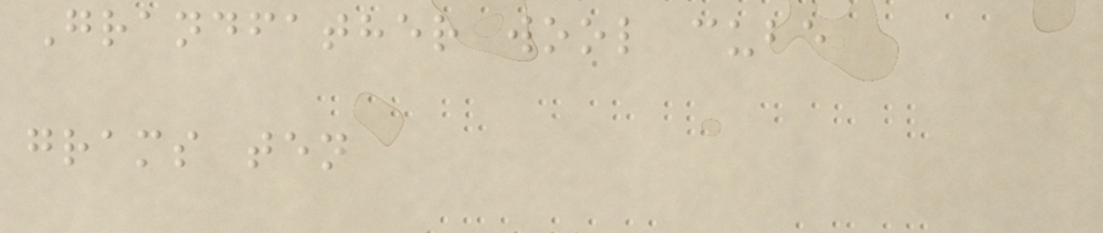Grandfather wool cube
grams ten
